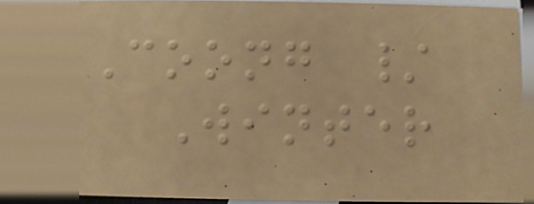Coong /
Winter
